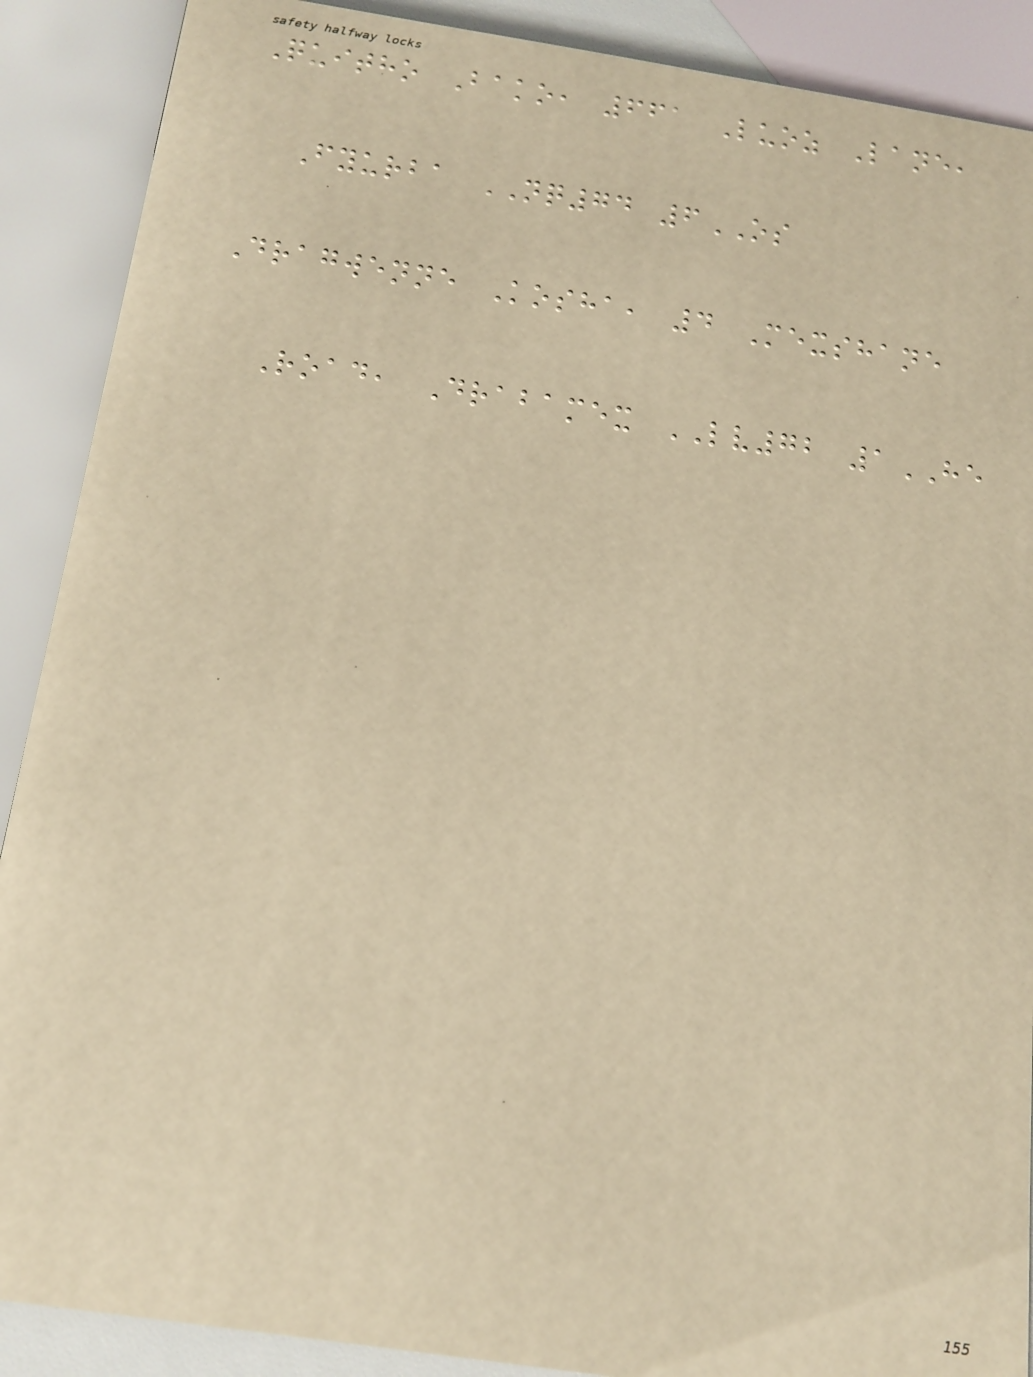Quitho Bako, 661 Luoz Lane,
Fyurba NQ74 6OS
Dragwenne Kosha, 4 Mexshane
Road, Drabamex LV72 1HE
